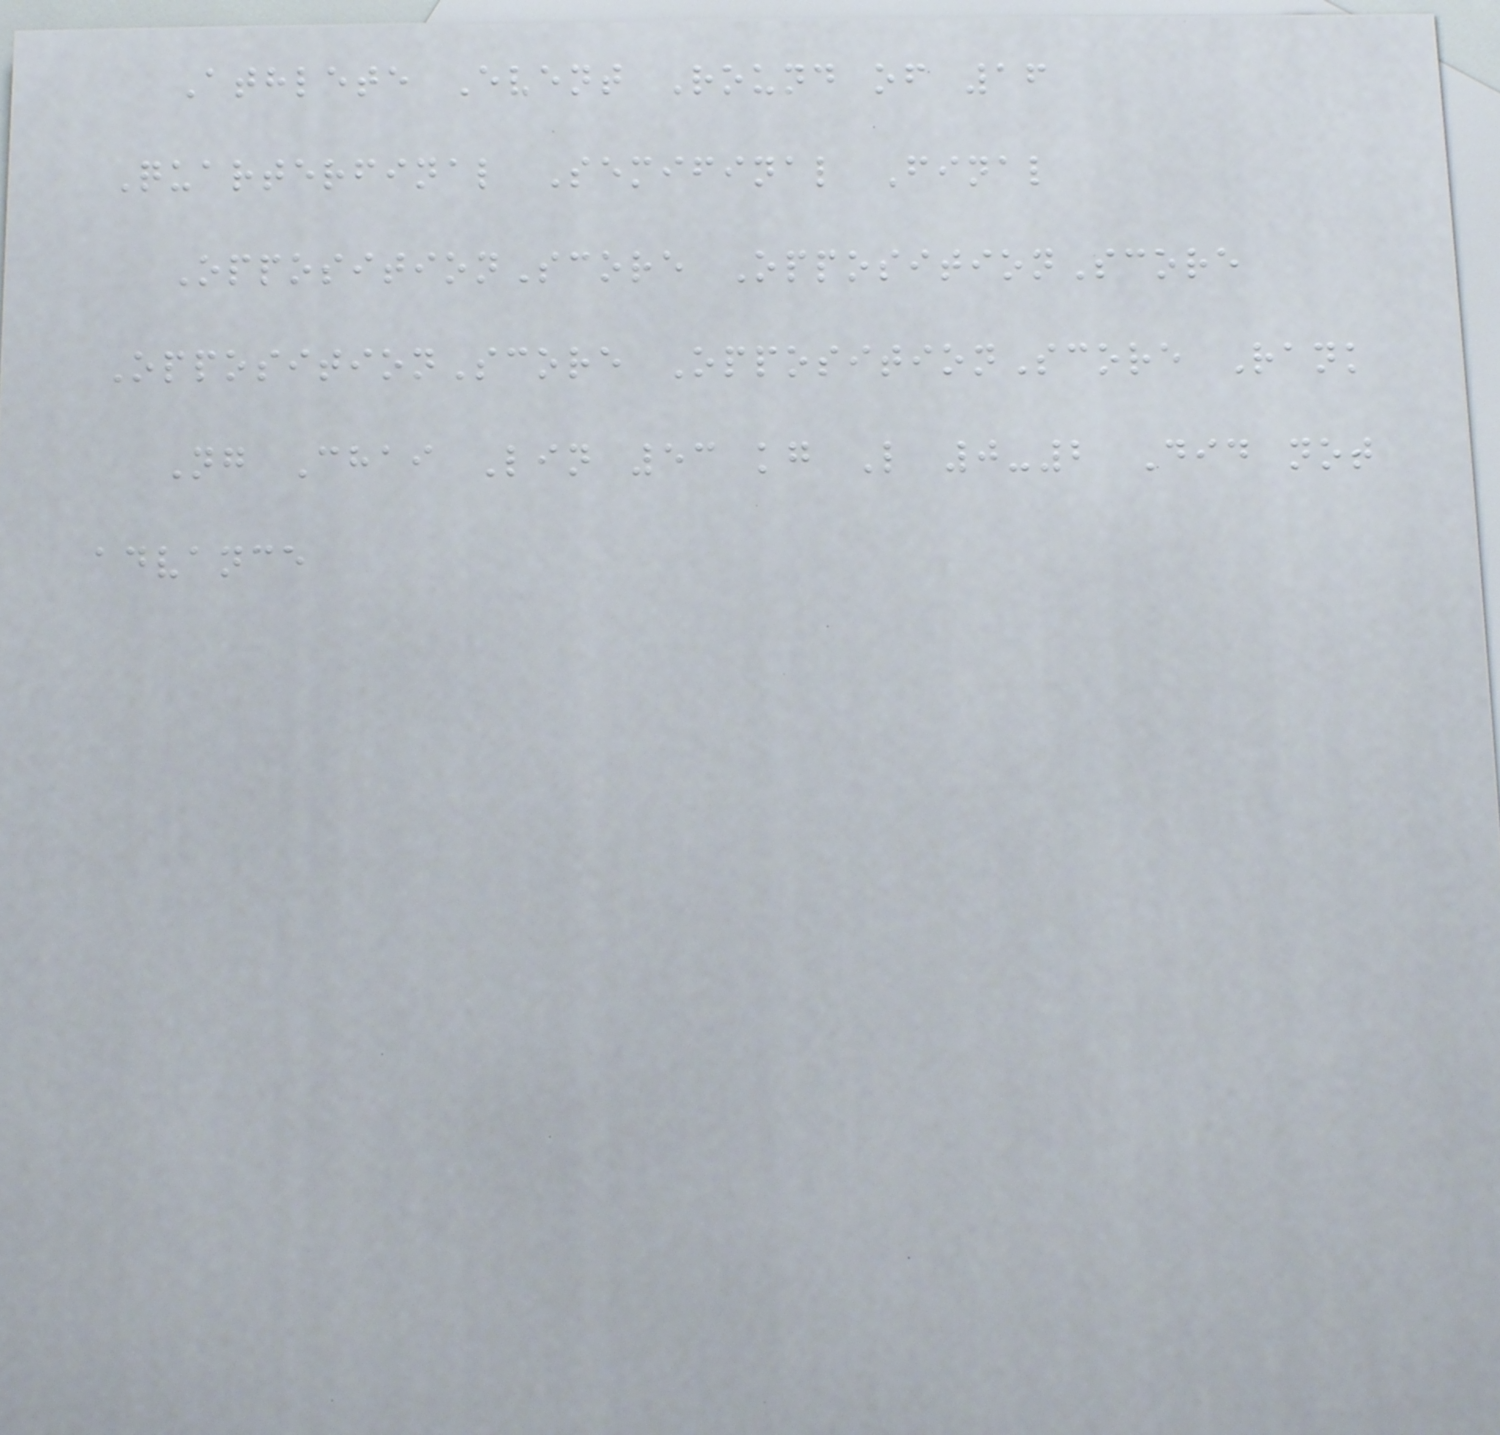Athlete Event Round of 16
Quarterfinal Semifinal Final
OppositionScore OppositionScore
OppositionScore OppositionScore Rank
Ng Chai Lin 53 kg L 0-2 Did not
advance
